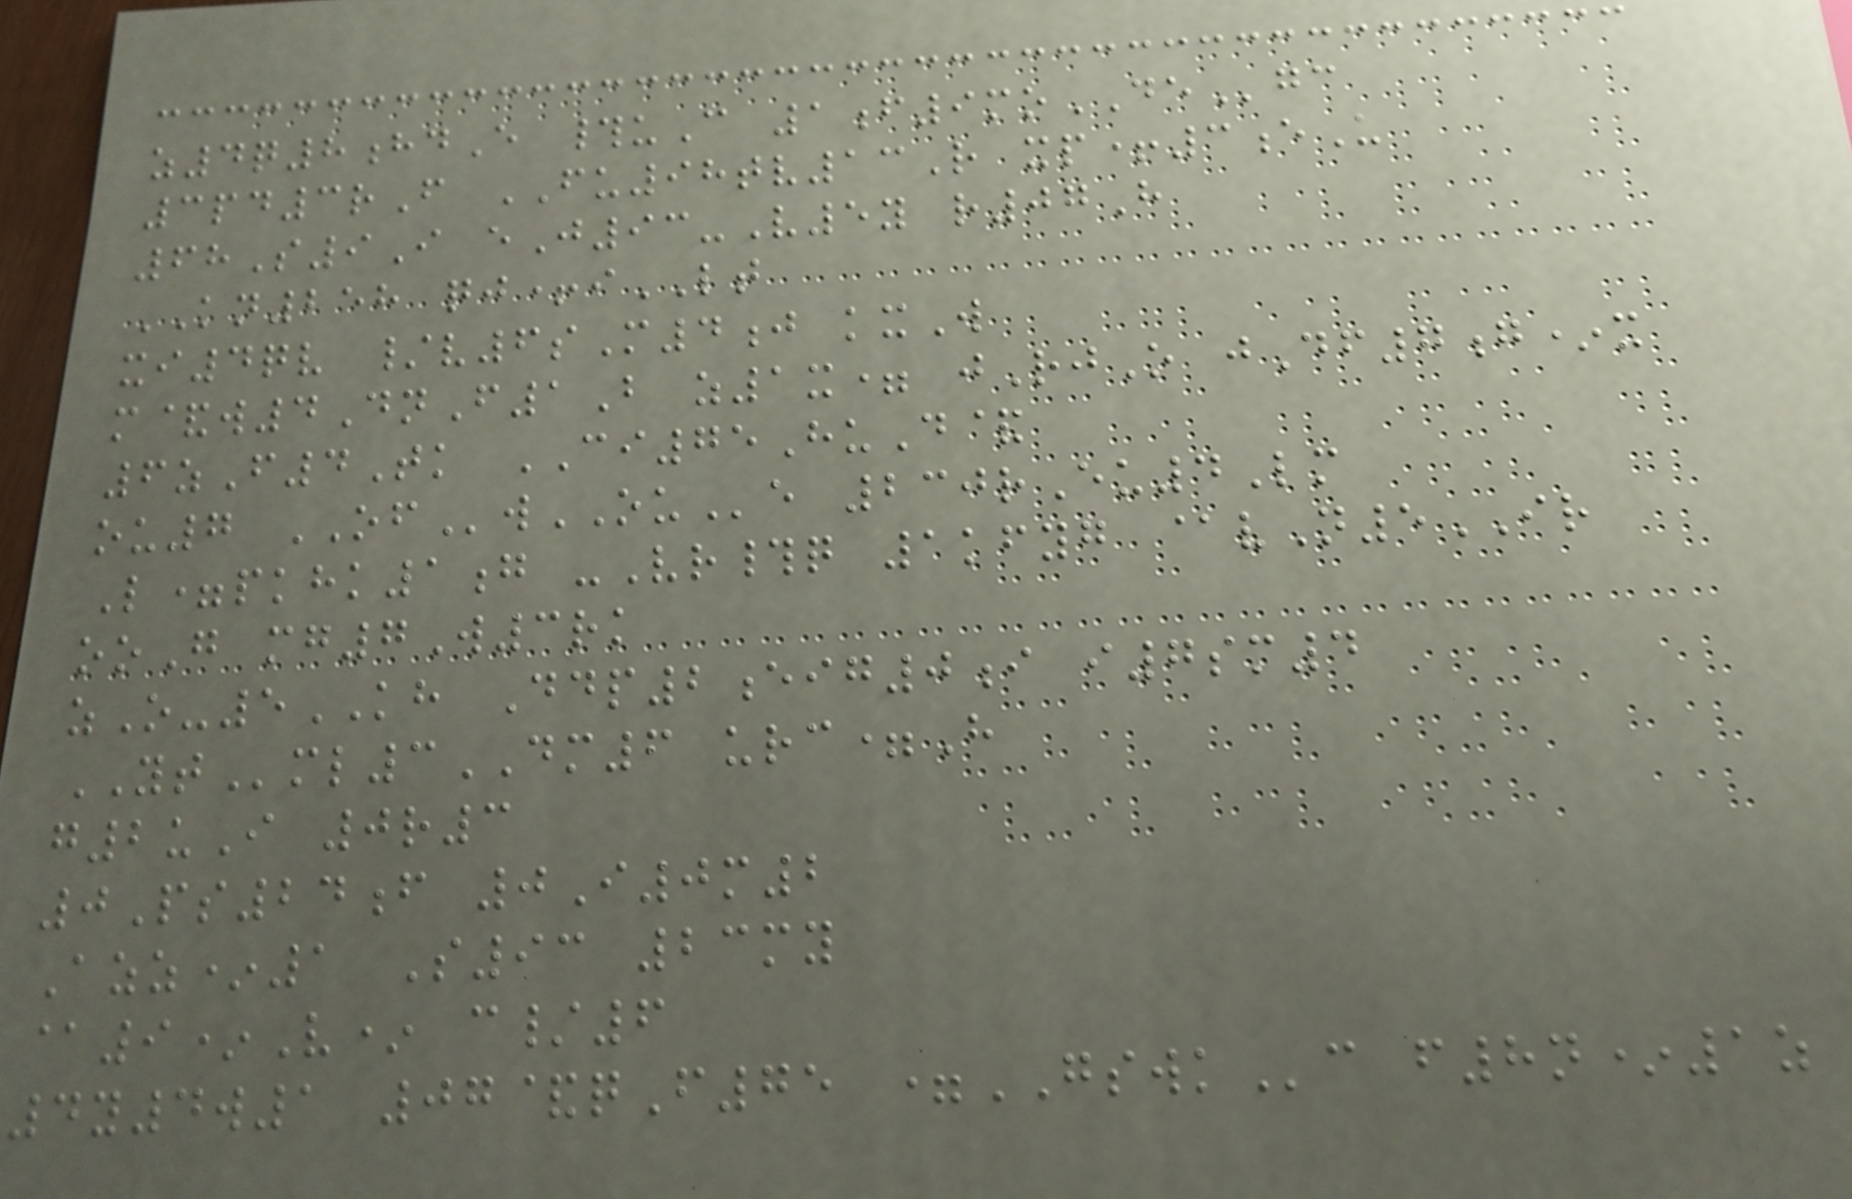z4q8hdE #uC 1f9moDEgc
3pd3rF FU98tv13R xp+3eU
68S9I eJ93-V5y r07H
KN258 qj+iLT
xi4qv /v6sM4j kxW
m&w4DnF1B z1x= jRjO jDf7g*x
6zF4Tk CI75HuD&
ou7 OFwOUe 230rEu4Lm
L=pkhk1g -Vr#q 1kfyg @vN5IR
ooG mg7W3rk
zO-5KH Ddp2eig0i i7sm4
YTml3DM6 urc=H
g2uI 0r3
0Ps24f 0I0m2
Azz*1 S93 23my
@9*V* c/6
4y4w1 07&qF75 =GSWKc f8n*1z
